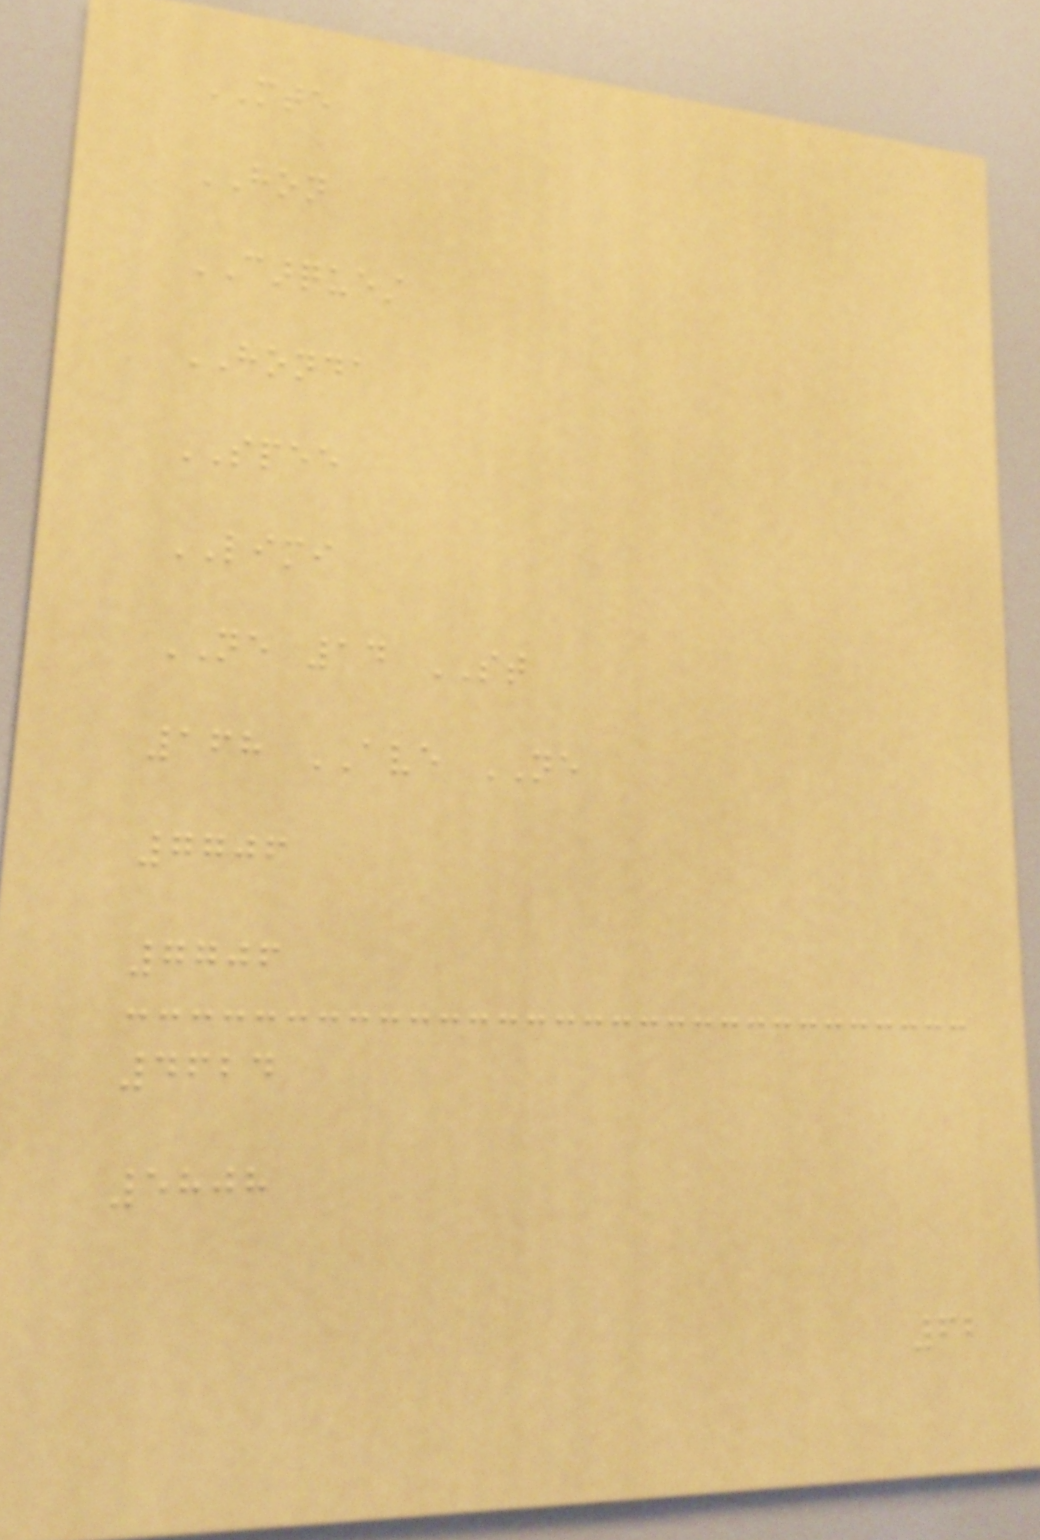MTE
HON
CARQUEST
HONDA
SPEE
LIMI
NE 14 ST
168 AVE NE
7706
7706
4624
5808
62
